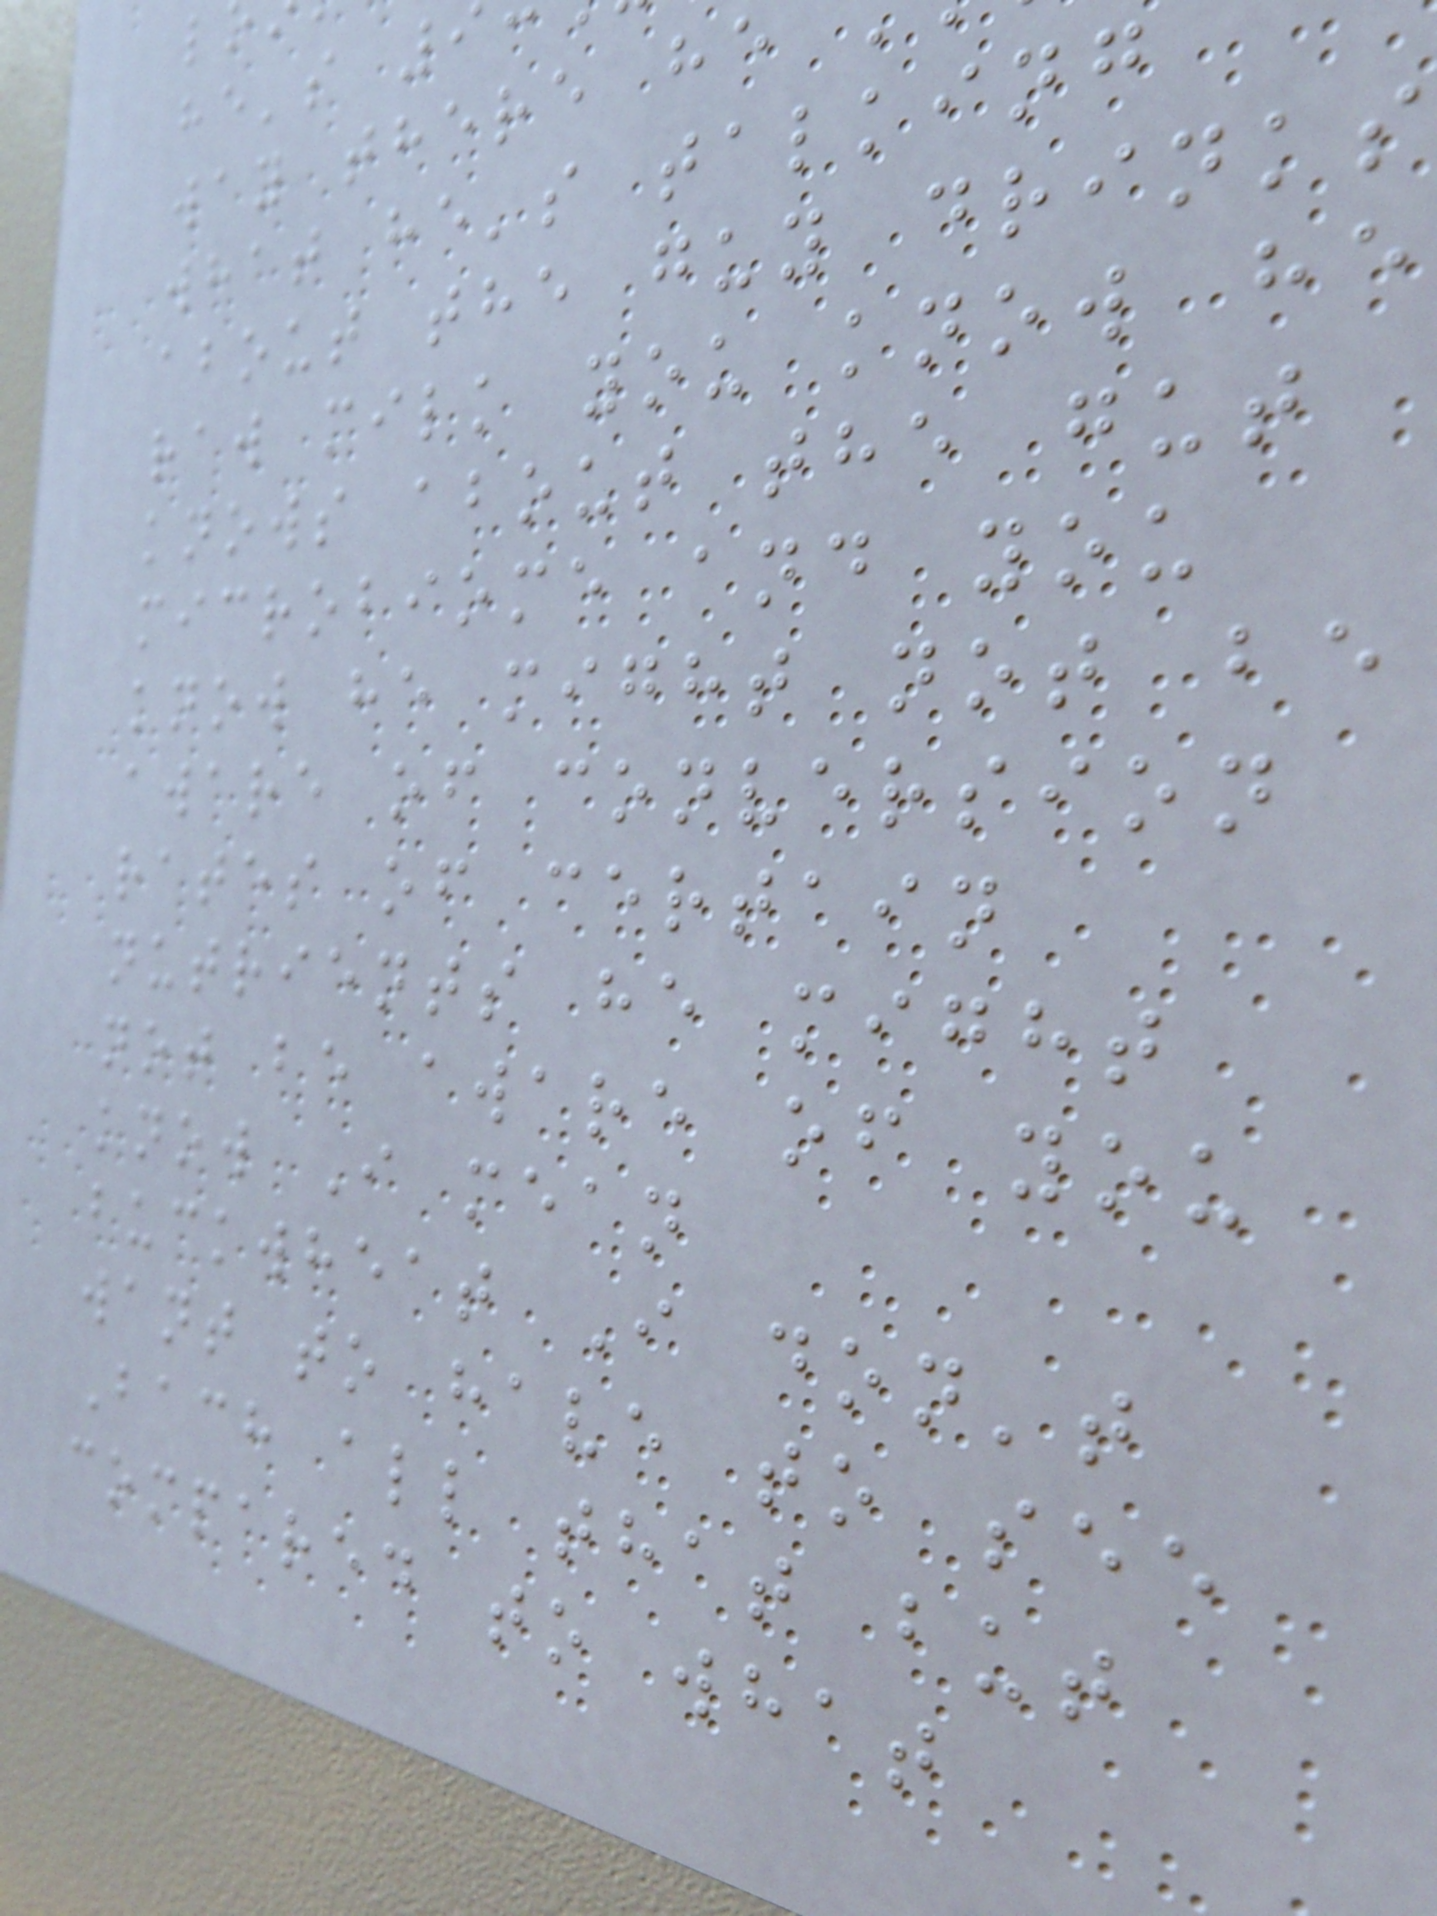he's 9
way there he
what he's talking
about the guy drinks
raw milk you know he
knows about the gut
microbiome and you
know he might not be
aware of conversion
rates of certain
nutrients he might
not be aware of you
know I mean
buckwheat I don't
want to have to see
Bach all that but
compared to what
